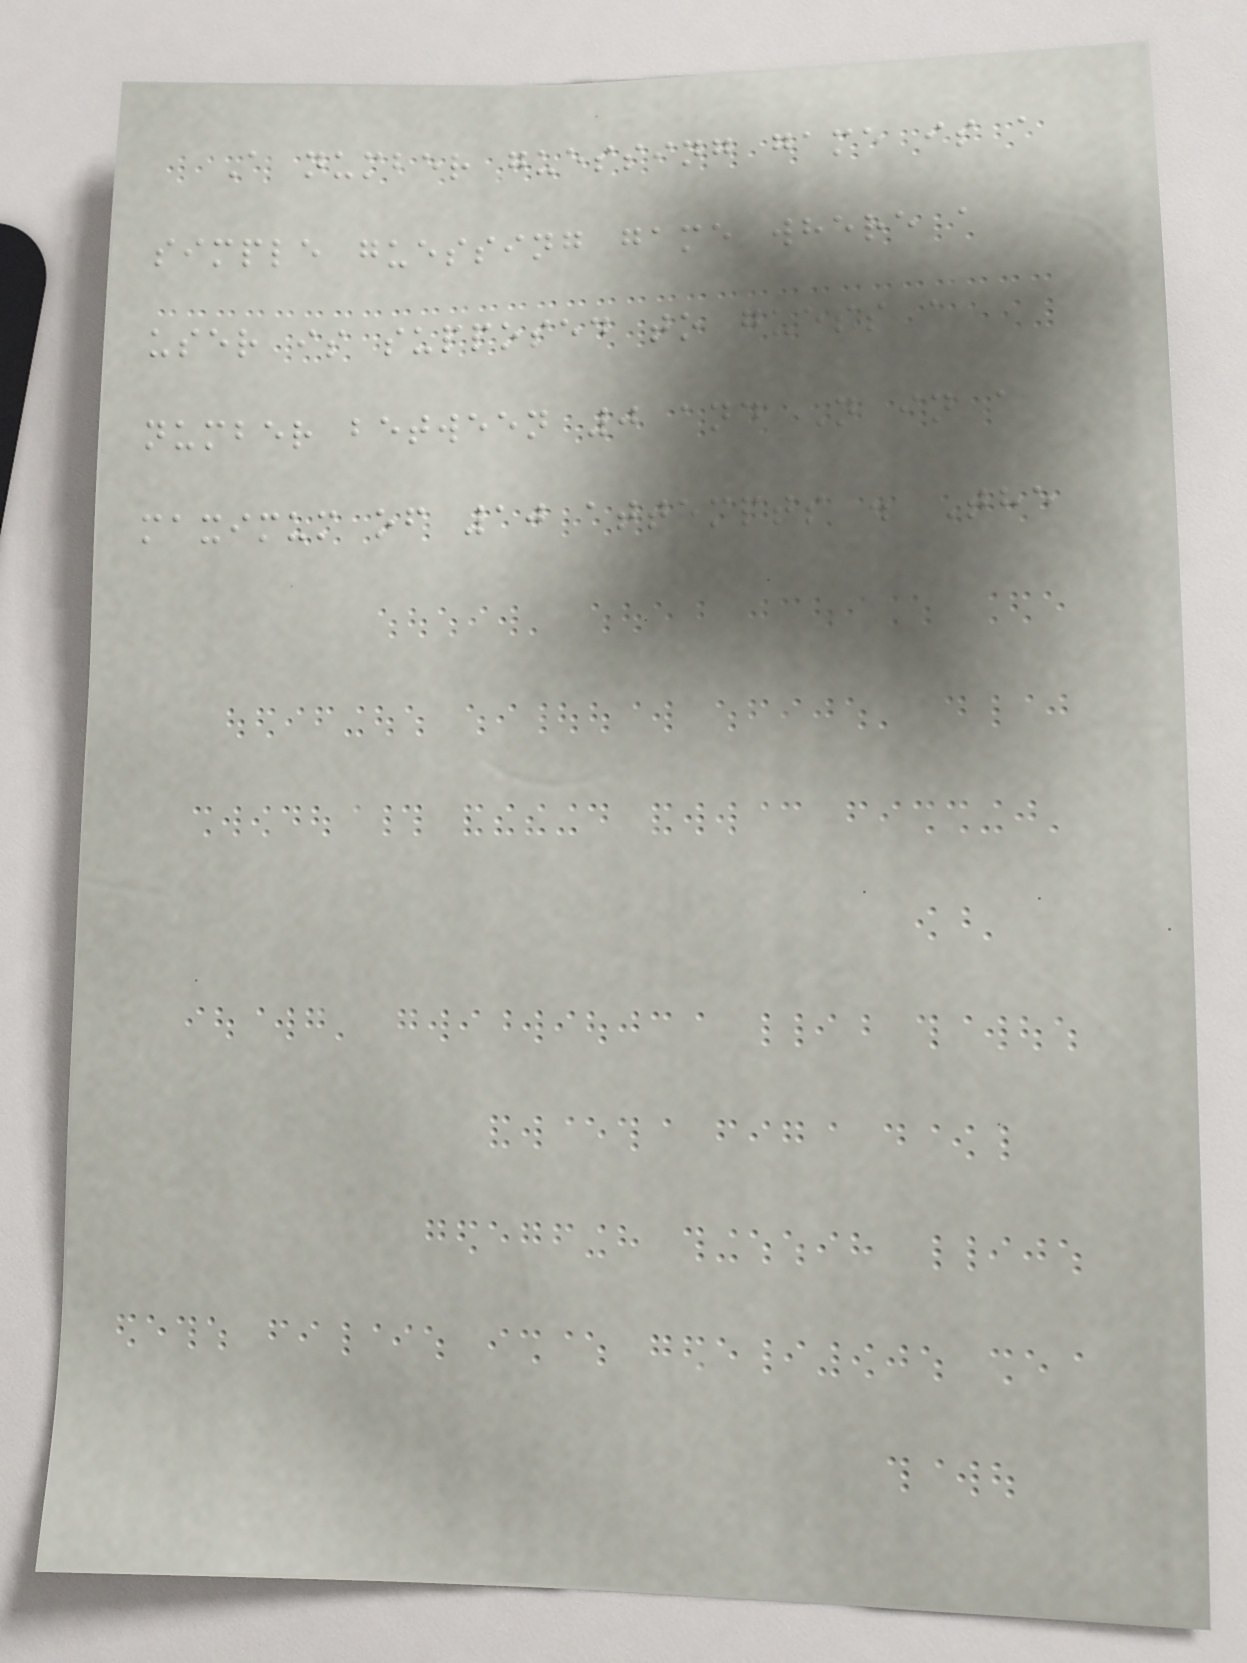A number guessing game is a
simple guessing game where a
user is supposed to guess a
number between 0 and N in a
maximum of 10 attempts . The
